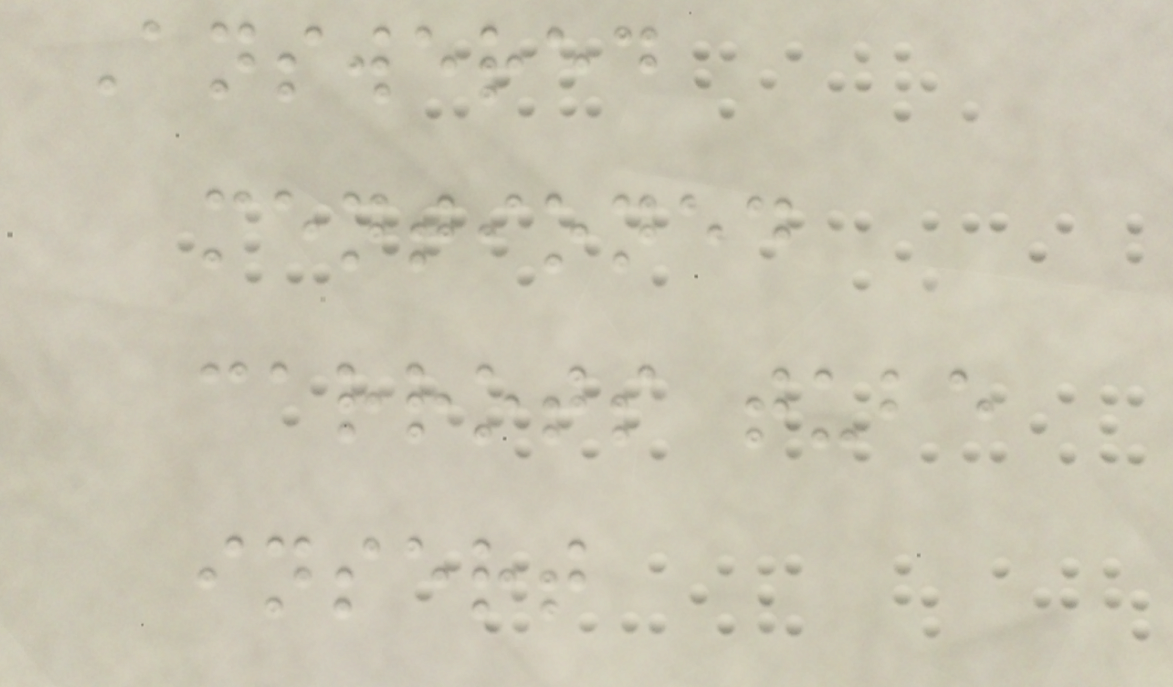Answered
mentioned
carrots tube
insert
